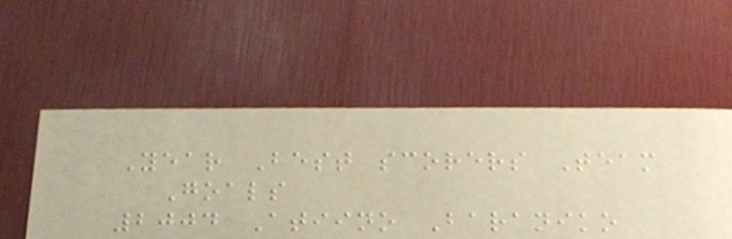Year Best scorers Team
Goals
2004 Atiino Baraniko
